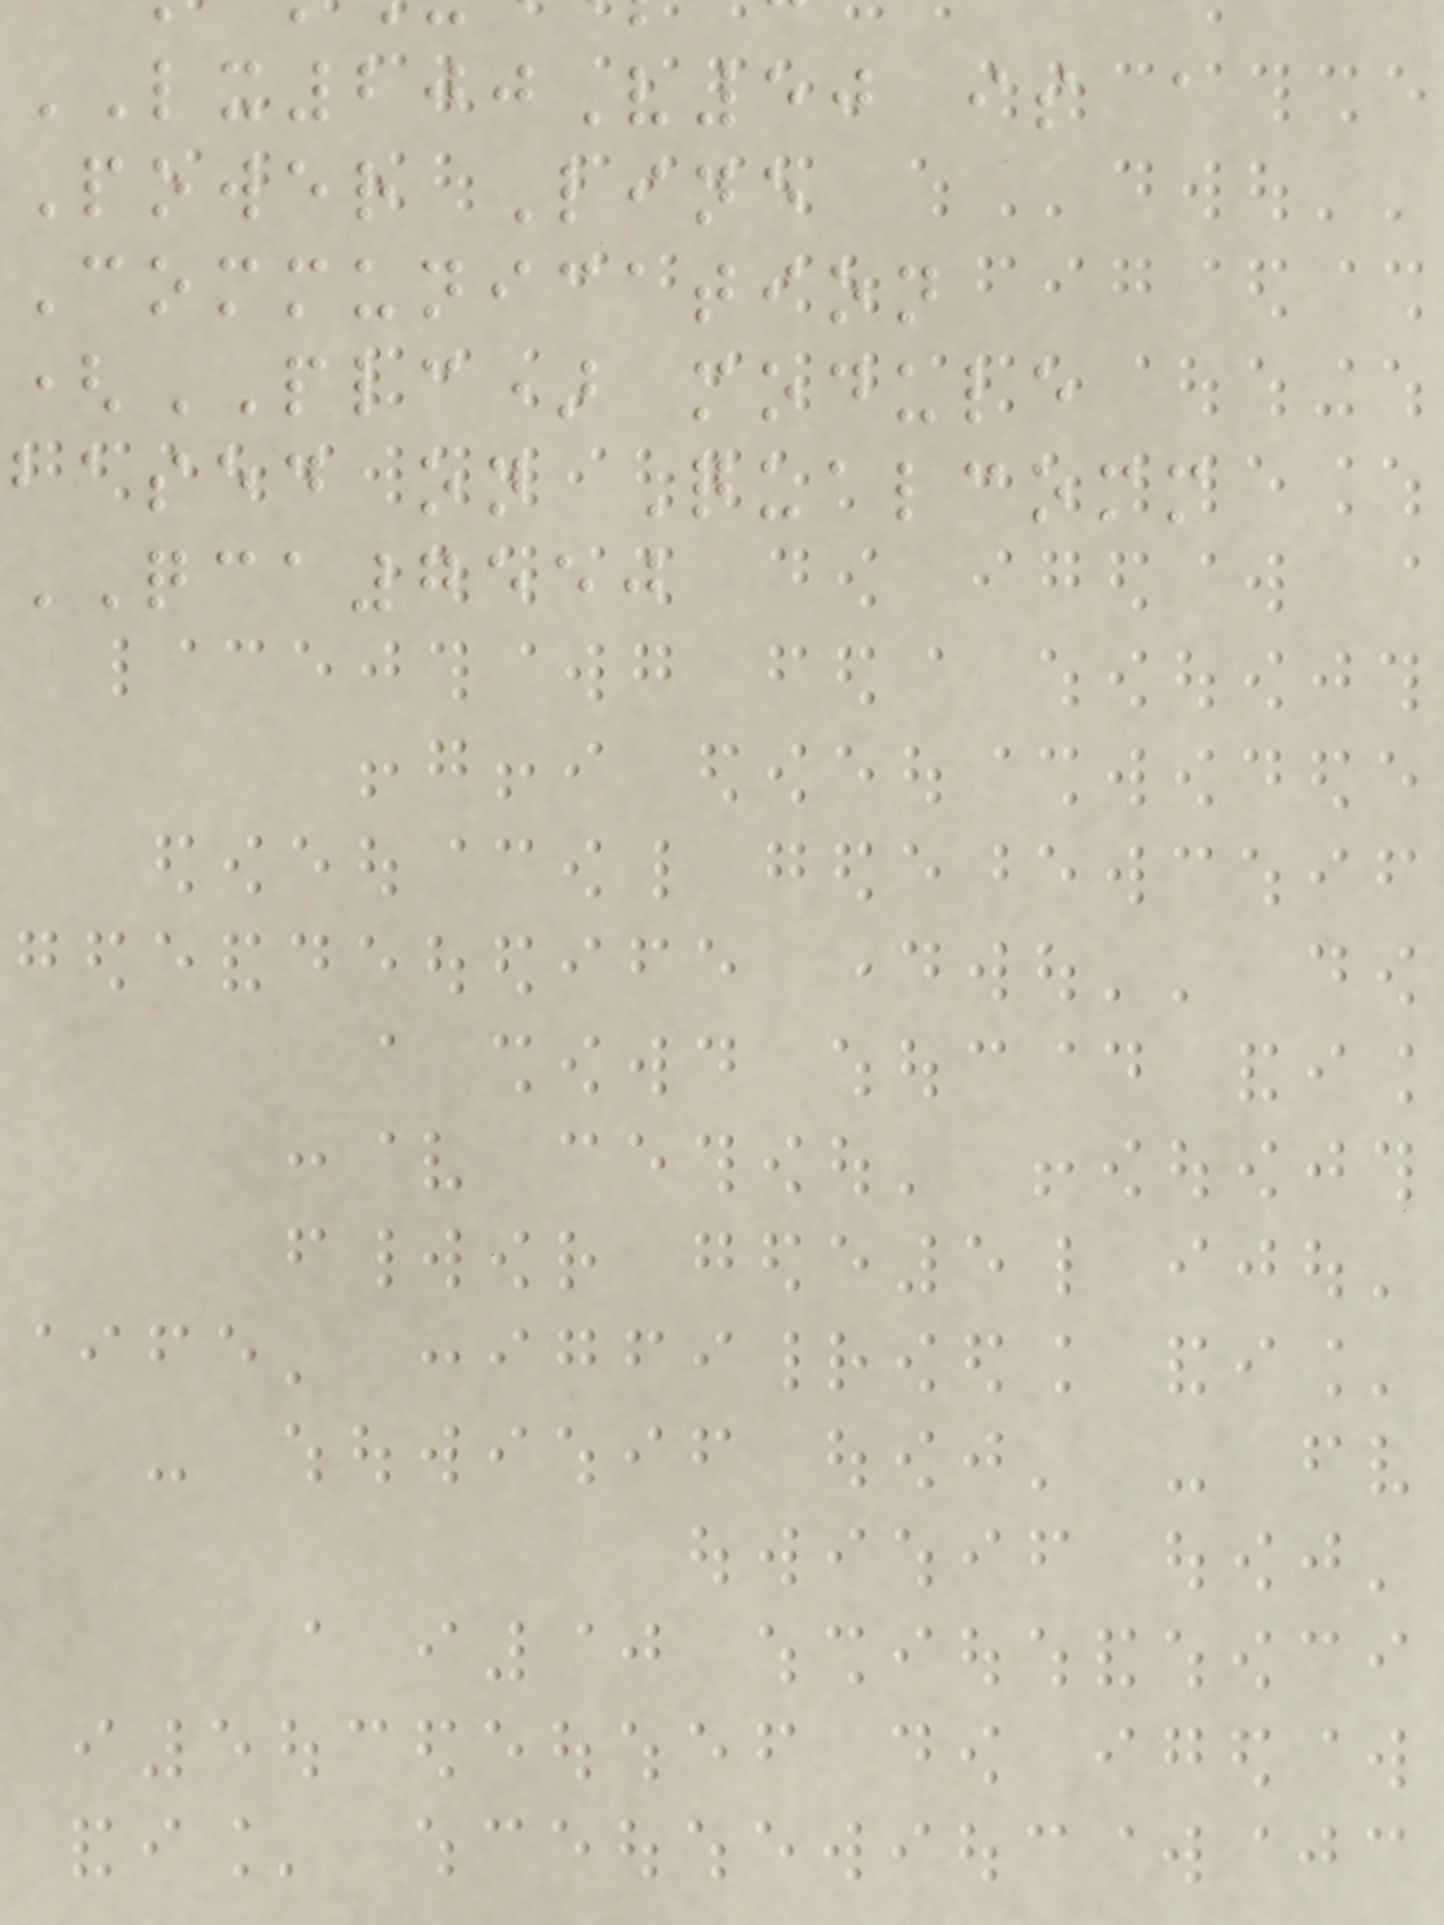LX200V50 is a
Power Line
Communication
(PLC) module
based on Qualcomm
QCA7550
